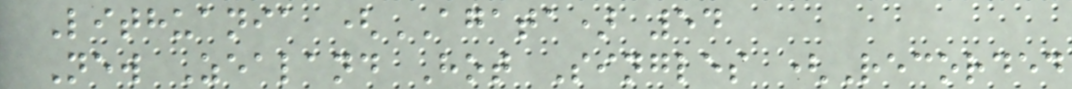Lithuania (AGATA) 54
New Zealand Hot Singles (Recorded
